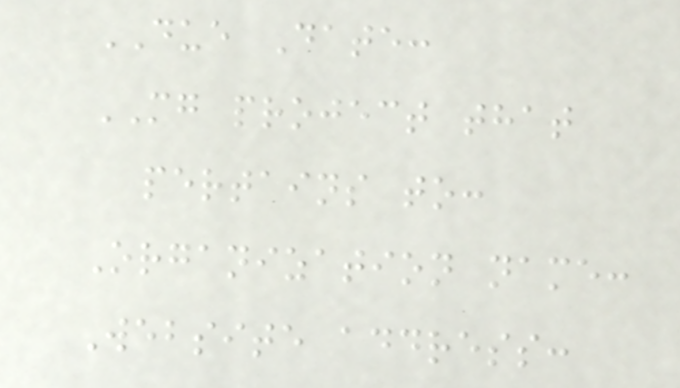DUE Date:
MG project that
pertains to:
Organization name:
Website address:
